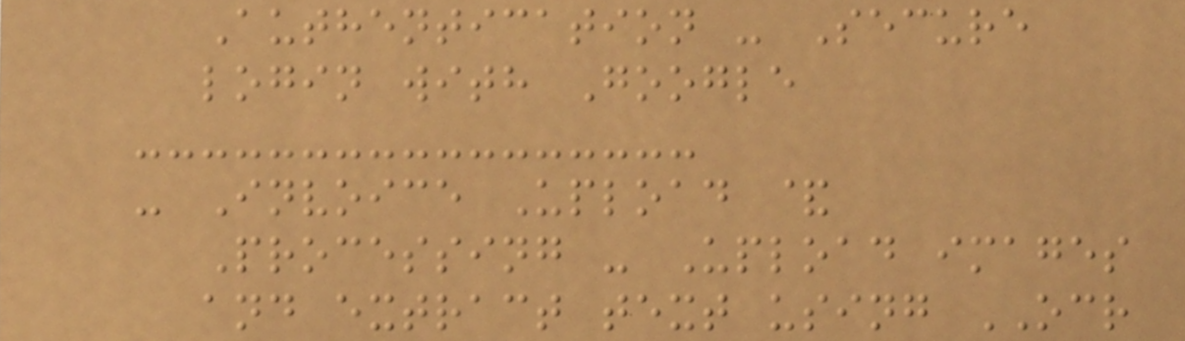Authentication - Secure
login with Google
- Invoice Upload &
Processing - Upload images
and extract text using OCR
